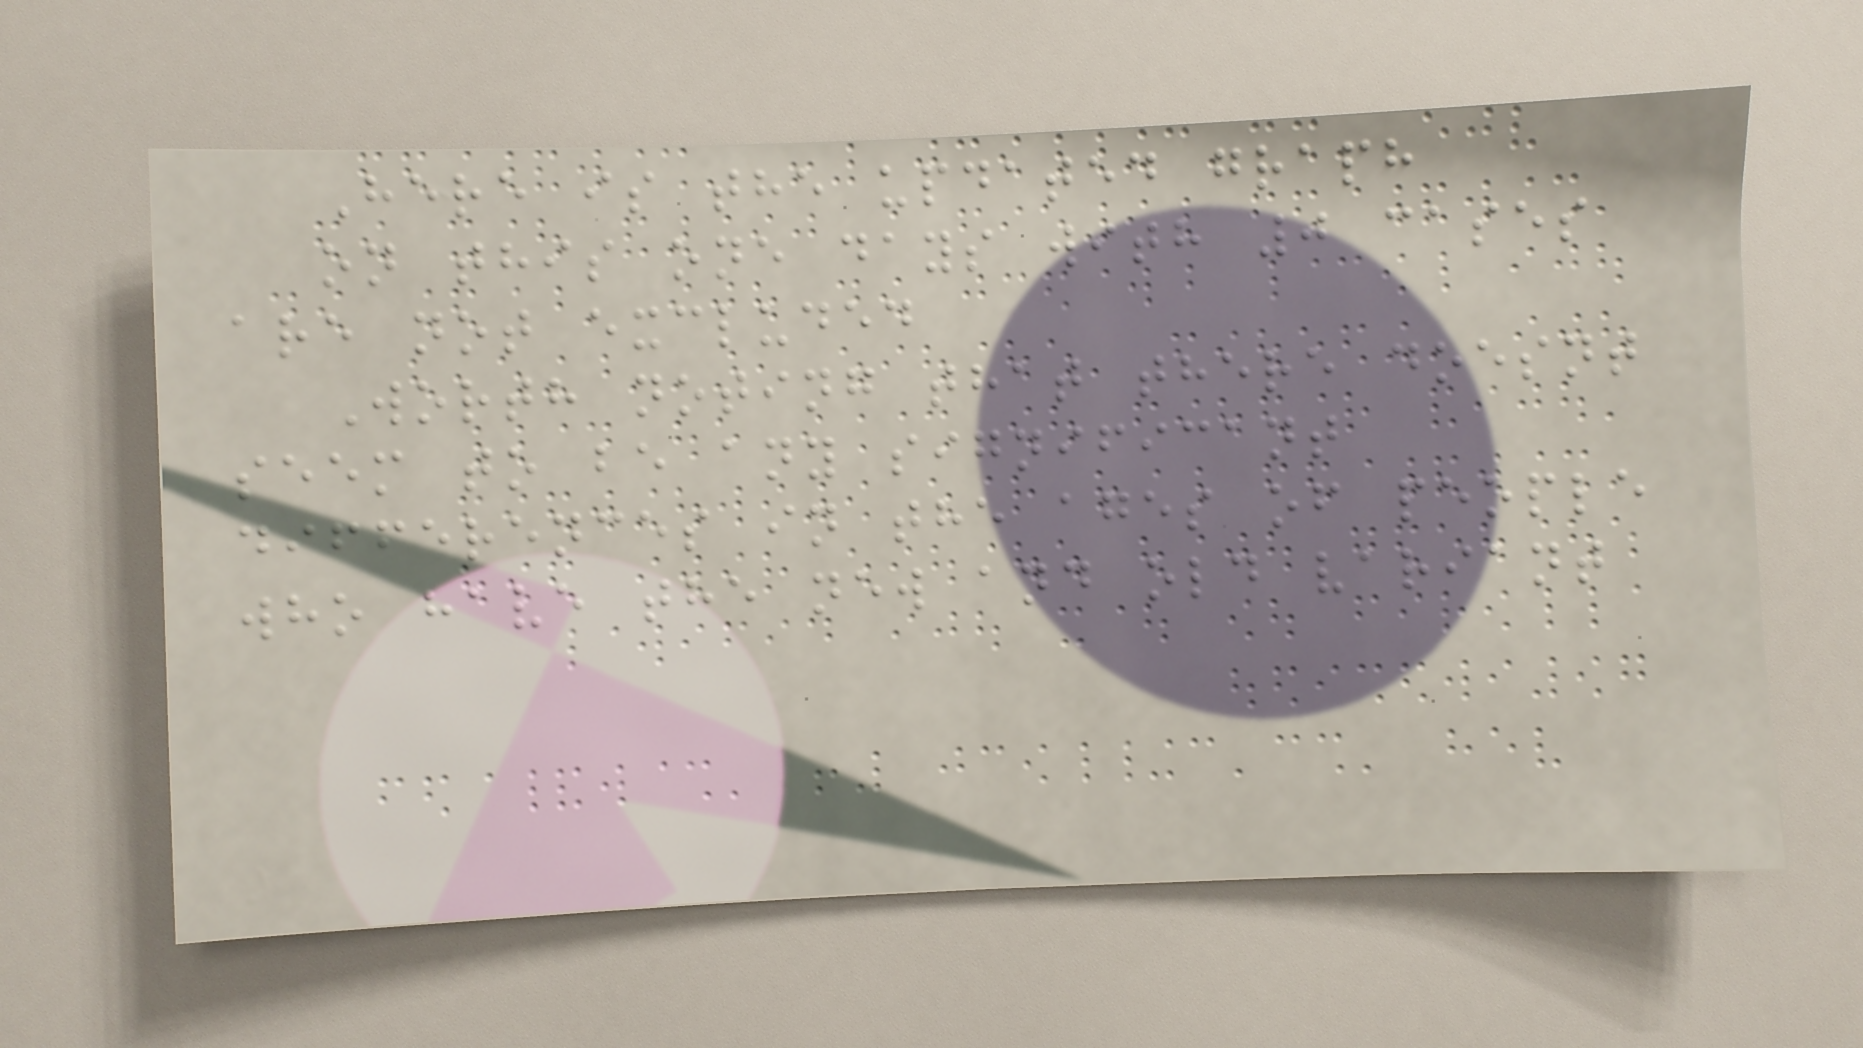Here is the updated graph
on this one days with 0 cases
are not excluded
Worth noting that there doesnt
seem to be any significant
differences in the ages of people
who have the new and old variant
